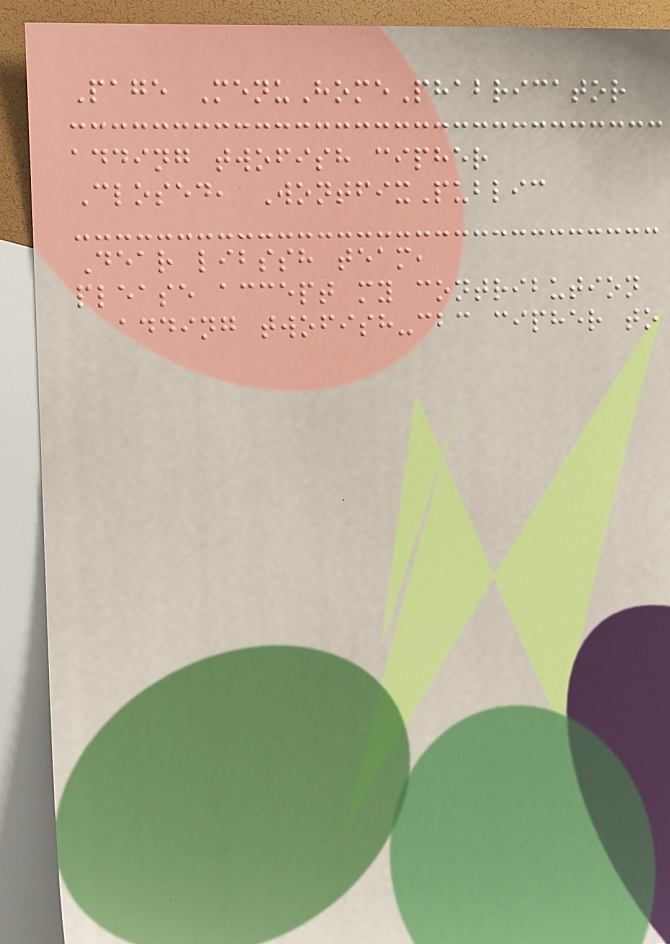Page MenuHomePhabricator
adding twofish cipher
Closed, WontfixPublic
Dear libssh team,
please accept my contribution
adding twofish-cbc cipher to
